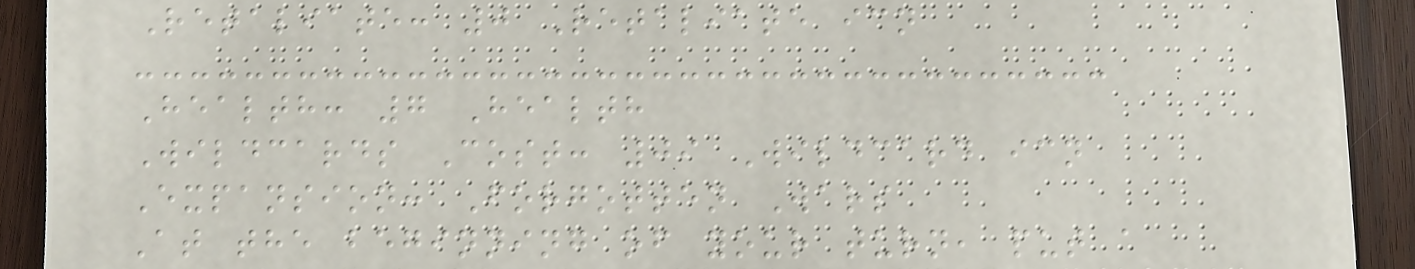Retaliate: 0 Retaliate icn
Health: 7 Health
Wildcards Cost: 09 Wildcard icn
Expansion: Forgotten Wars
At the beginning of your turn, put a
